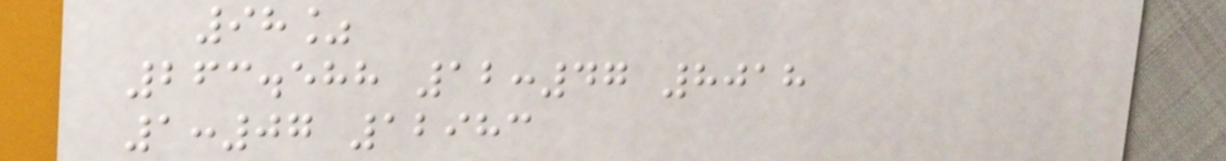98%
263.588 12:47 8018
1:07 12983
